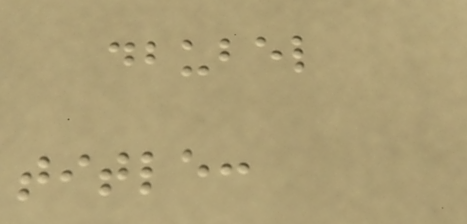dbubel
title:
